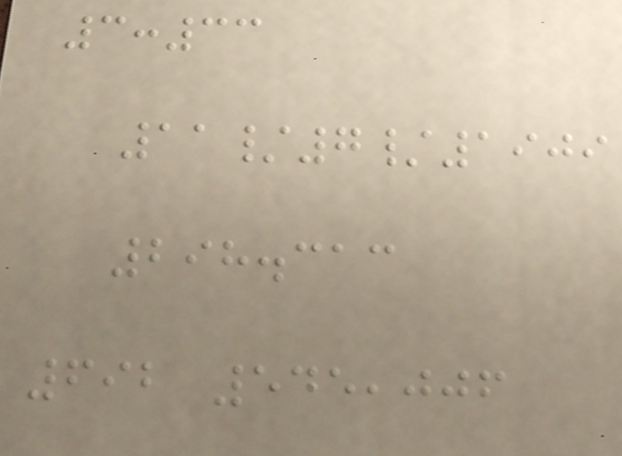3:33
11/7/1909
298.313
692 545,006
